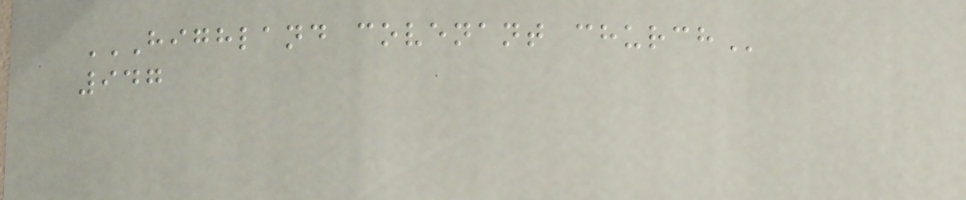HIGHLAND COVENANT CHURCH
947
